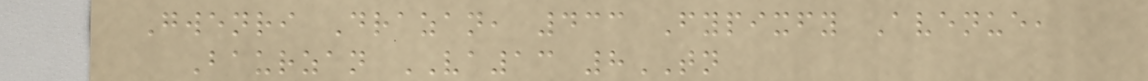Gwenri Drazan, 433 Fypixfy Avenue,
Baurzan VA13 8TN
